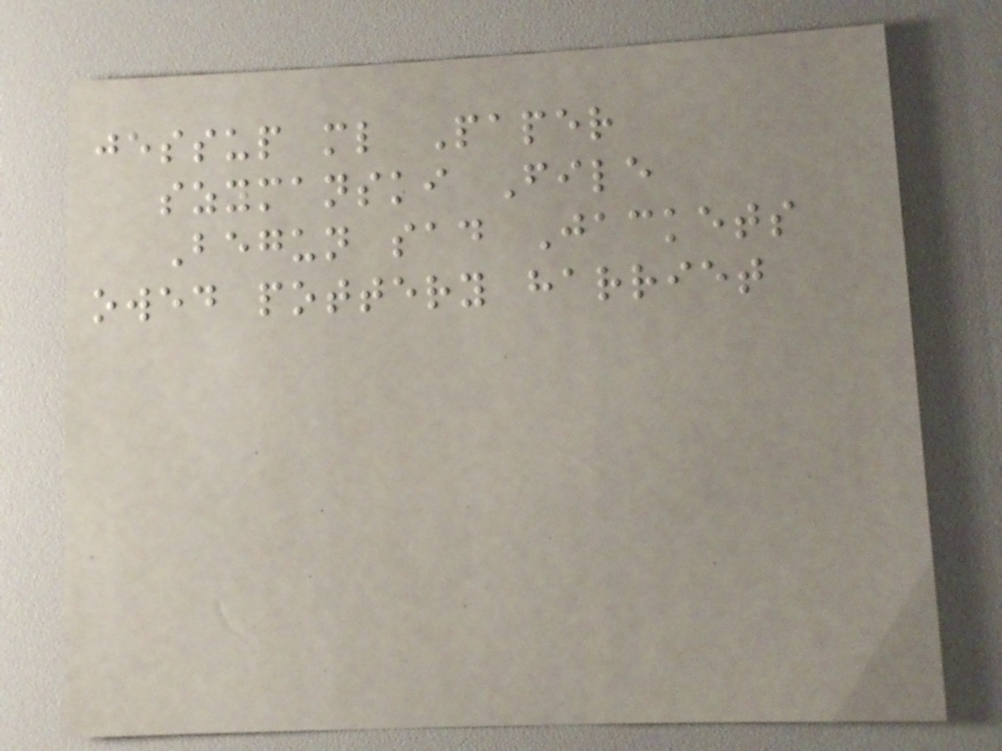jessup ml Paper
szymanski File
Begun sad Jackets
owed pottery harriet
